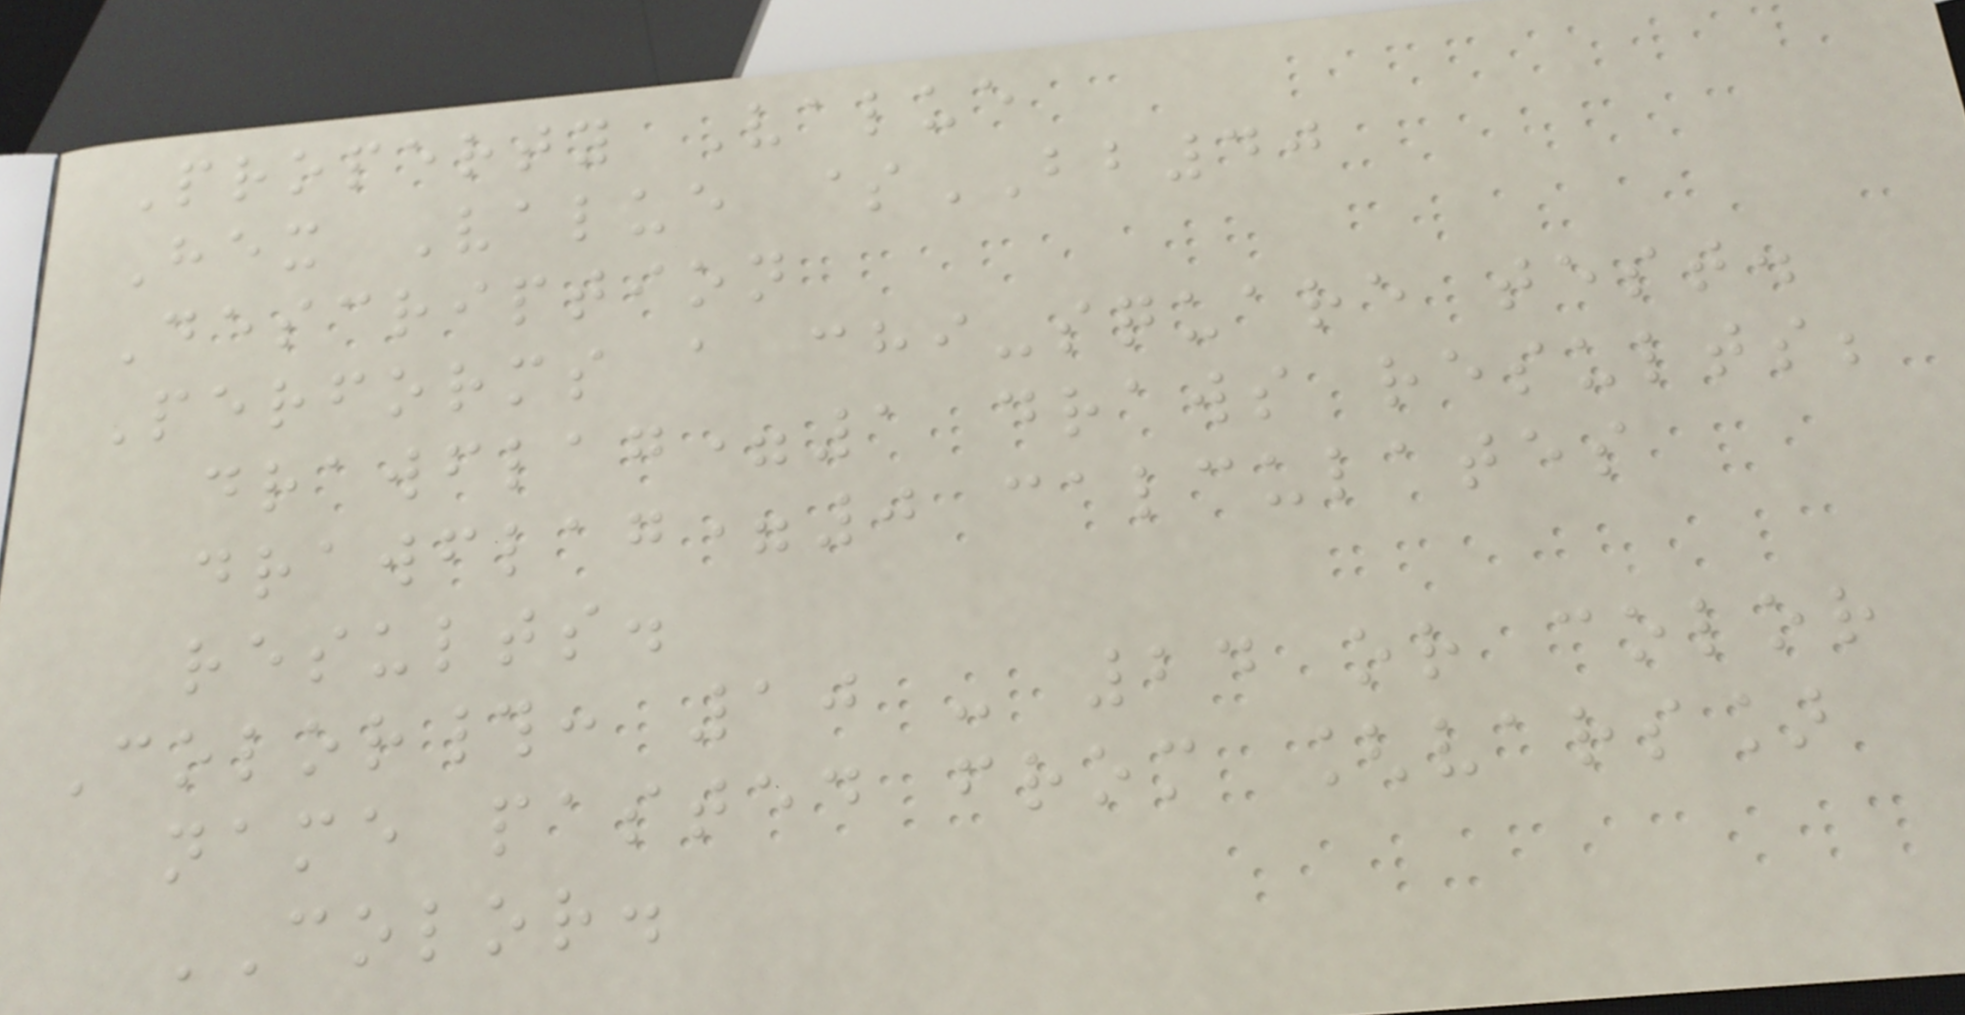Property Value
Hex Value $BB40
Description
Performs a chi-square test.
drawflag=1 draws results;
drawflag=0 calculates
results.
Color#: 10 - 24 or color
name pasted from [vars]
COLOR.
